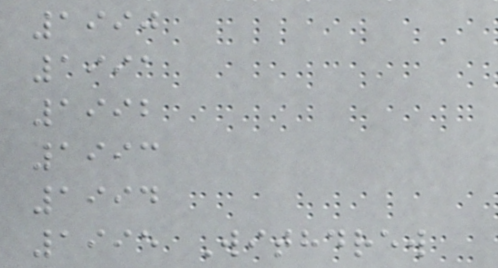1990
1991
1992
1993
1994
1995 Withdrew
